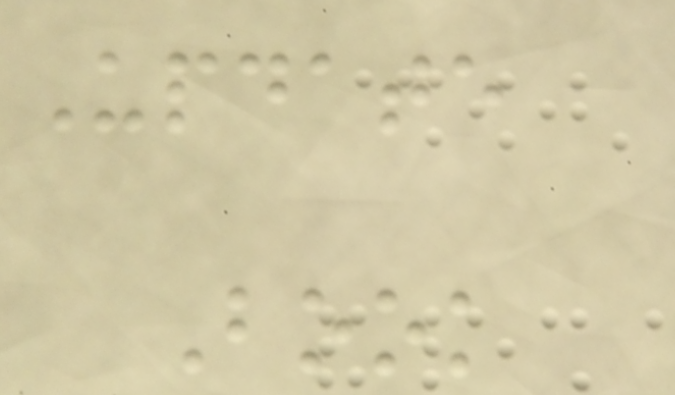Update
Book
